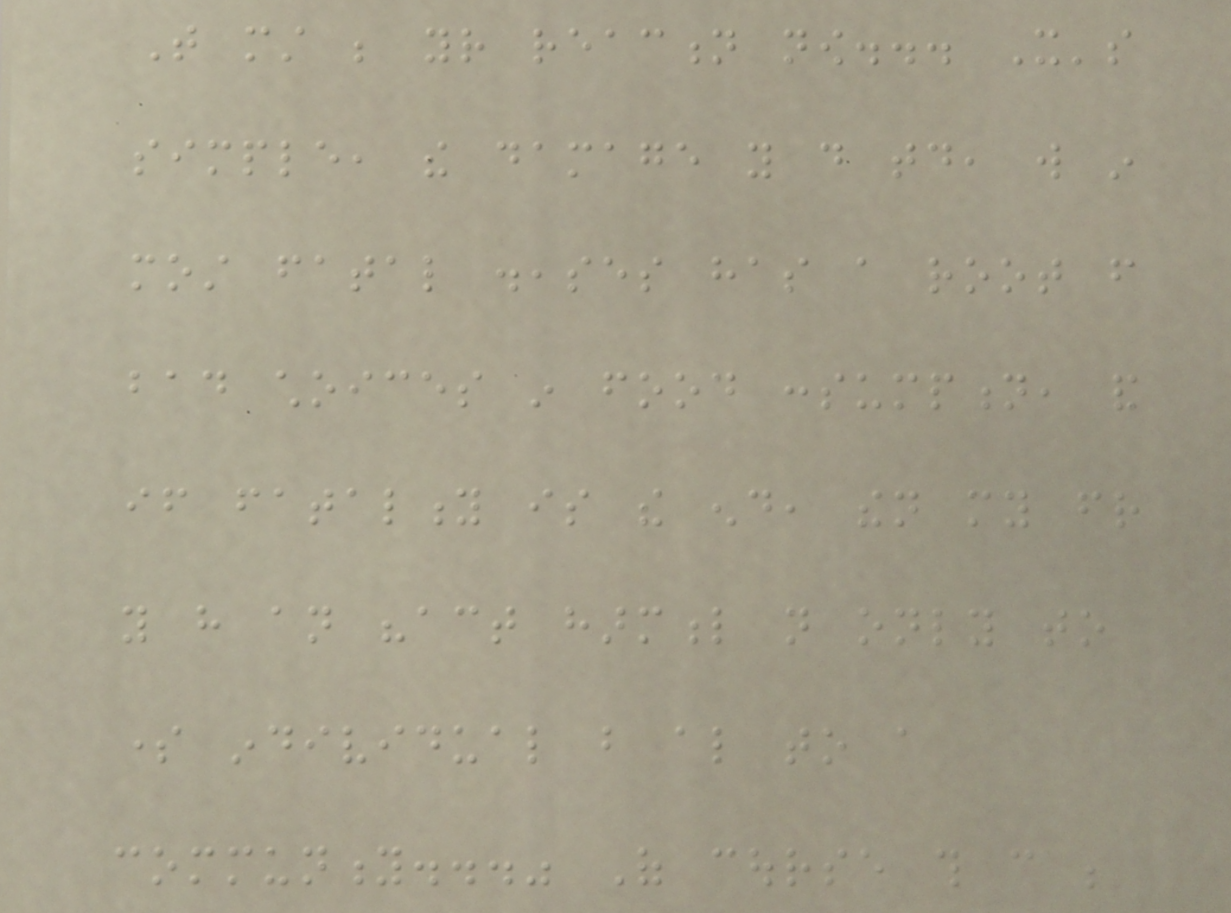That must be your reaction now... It's
simple, the damage you do today, will in
most fatal diseases has a root from
bad choices in food consumption, and
if fatality is the end, then my friend
you have an "act harmful not only to
some individual but also to a
community..." Of course this can be
